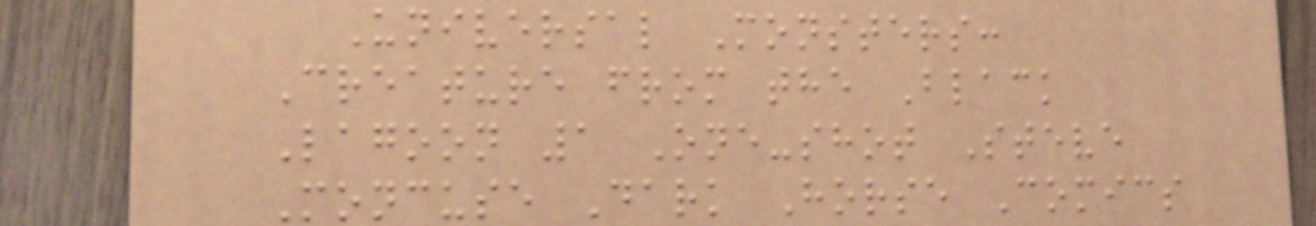Universal Monsters:
Creature from the Black
Lagoon 1 One-shot Steve
Moncuse Dark Horse Comics
